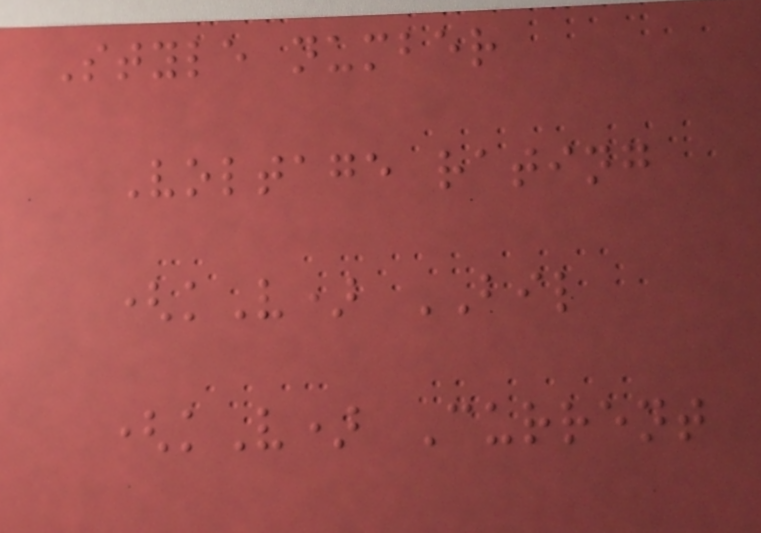Style number
Voltage rating
(kV) BIL
(kV) Current
